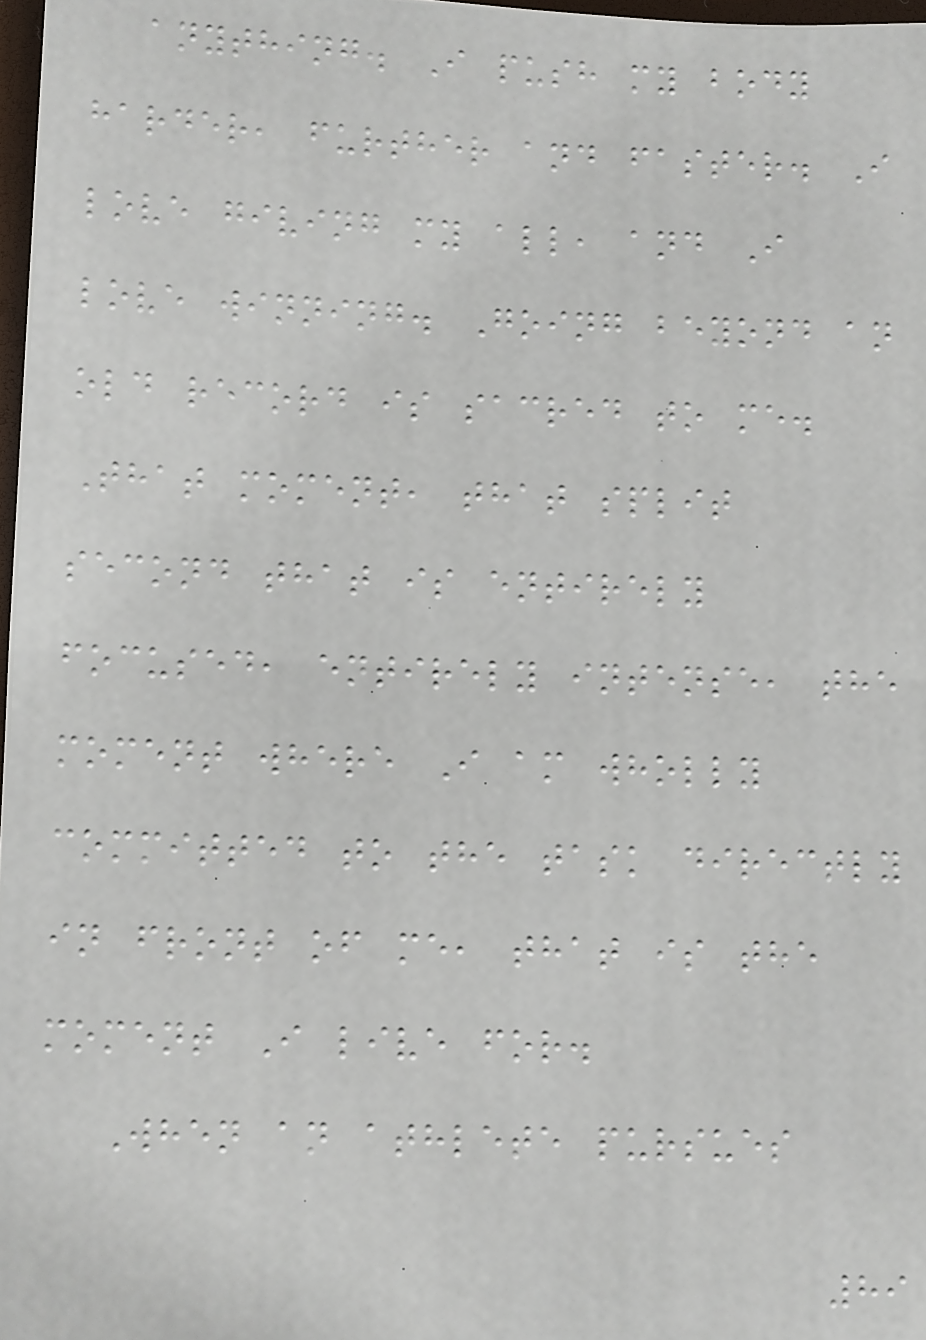anything. I push my body
harder, further and faster. I
love giving my all, and I
love winning. Going beyond an
old record is sacred to me.
That moment, that split
second that is entirely
focused, entirely intense, the
moment where I am wholly
committed to the task directly
in front of me, that is the
moment I live for.
When an athlete pursues
89
